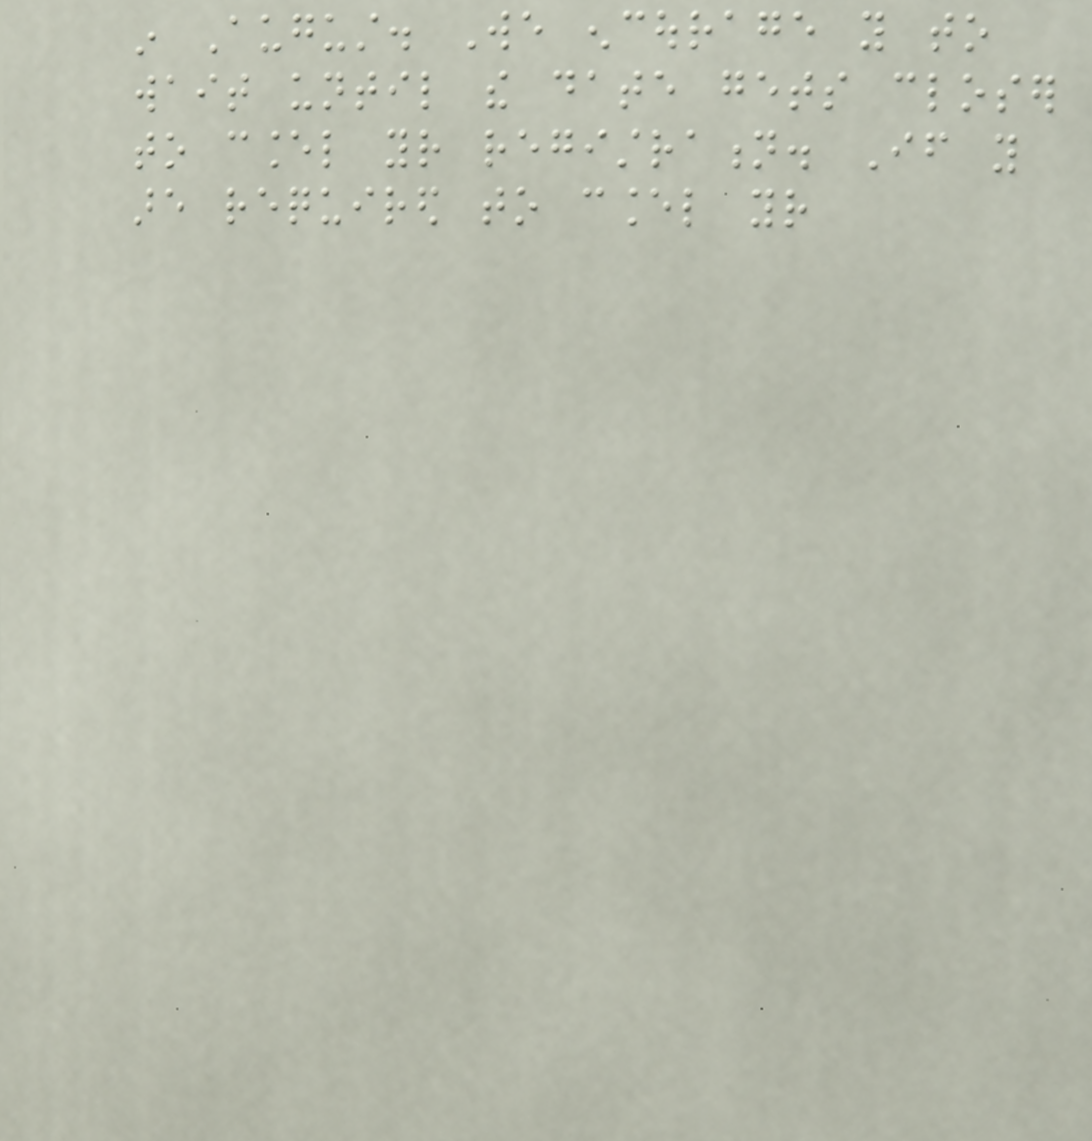in August. We encourage you to
wait until the date gets closer
to cancel your registration. If you
are required to cancel your
